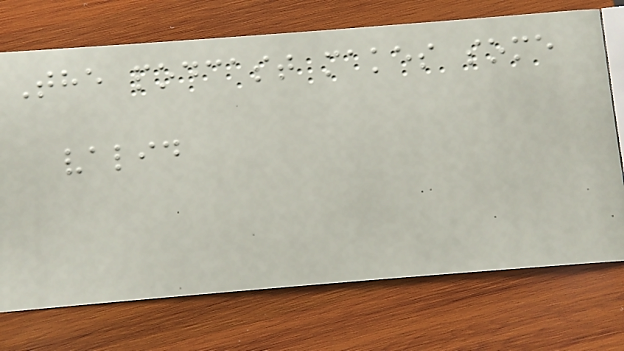The podcast makes some
valid
